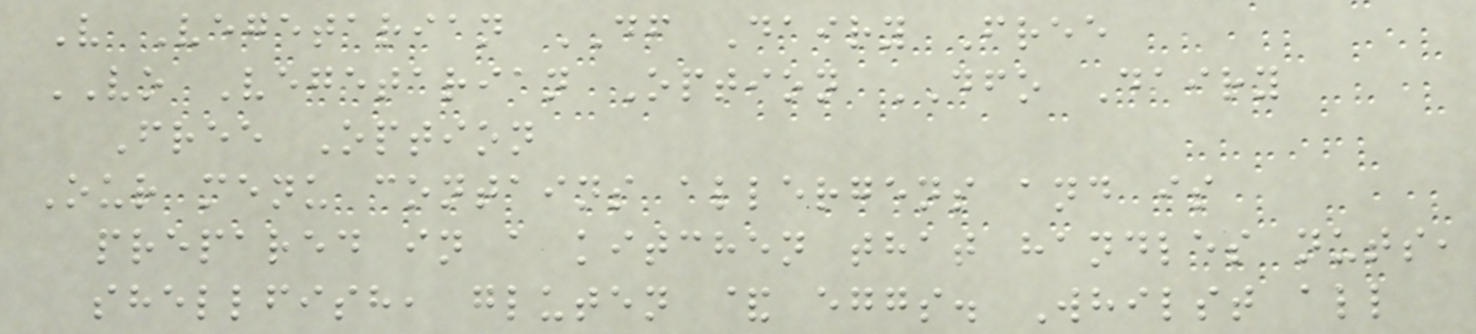V Vegetarian DF Dairy Free
VO Vegetarian Option DFO Dairy
Free Option
Our menu contains allergens and is
prepared in a kitchen that handles nuts,
shellfish, gluten & eggs. Whilst all
